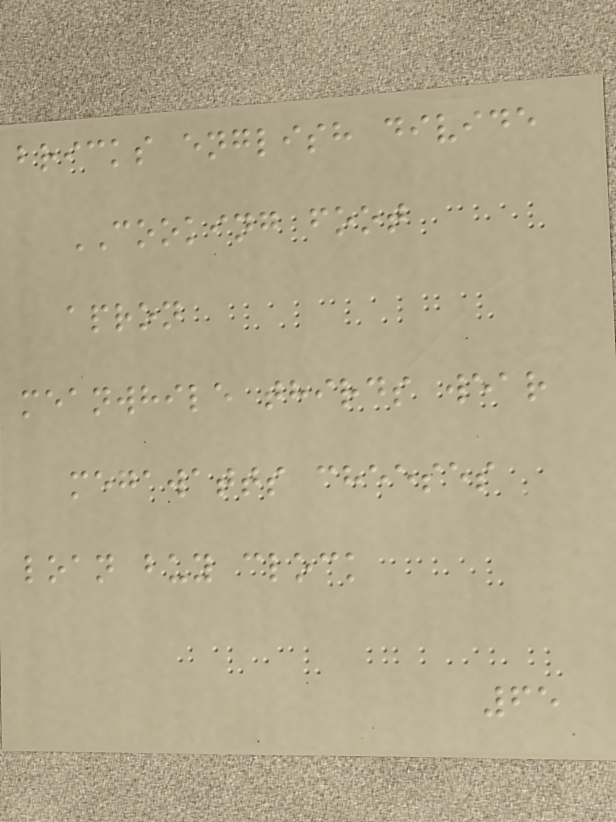bricks english divide
COOKING foot
apron
meanwhile thirds wear
megawatts cheeses
loan buy clock
65
